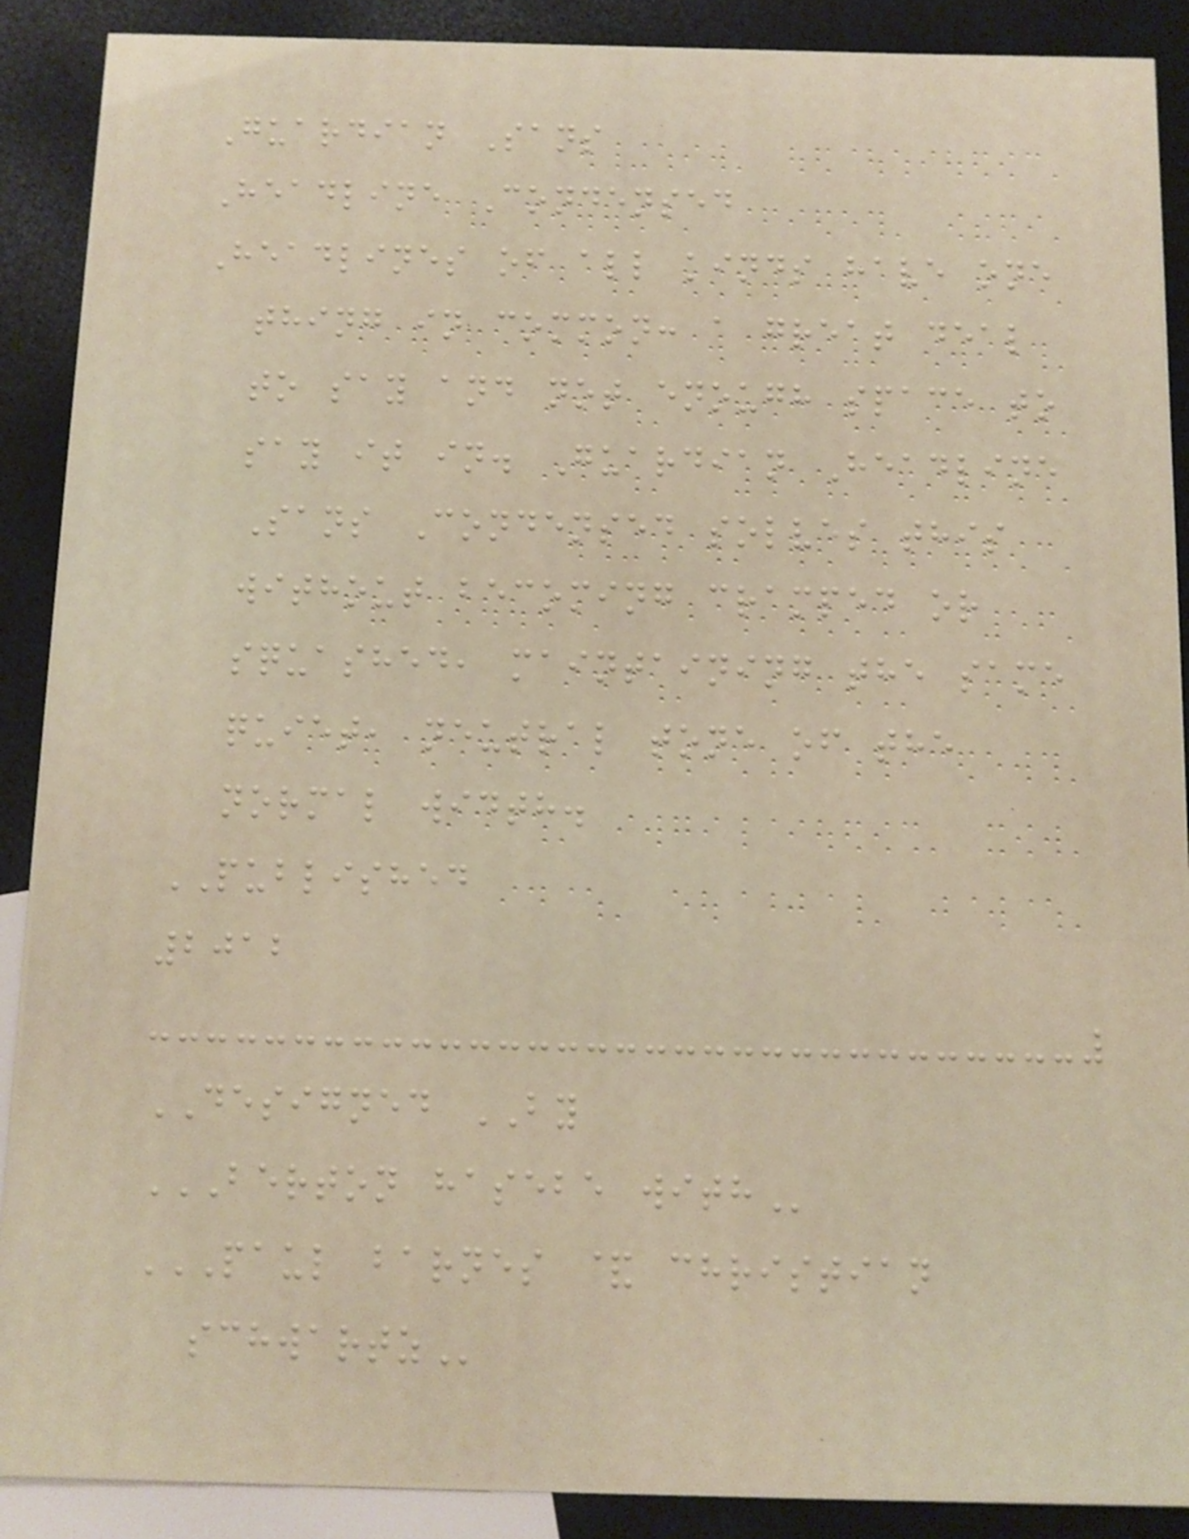Guardian Sans
Headline Condensed
Headlines of all kinds have one
thing in common: a great deal
to say and not enough space to
say it in. Guardian Headline
Sans Condensed solves this
without becoming cramped or
squashed, maintaining the same
quiet, neutral tone of the
normal width.
PUBLISHED
2012
DESIGNED BY
BERTON HASEBE WITH
PAUL BARNES & CHRISTIAN
SCHWARTZ
